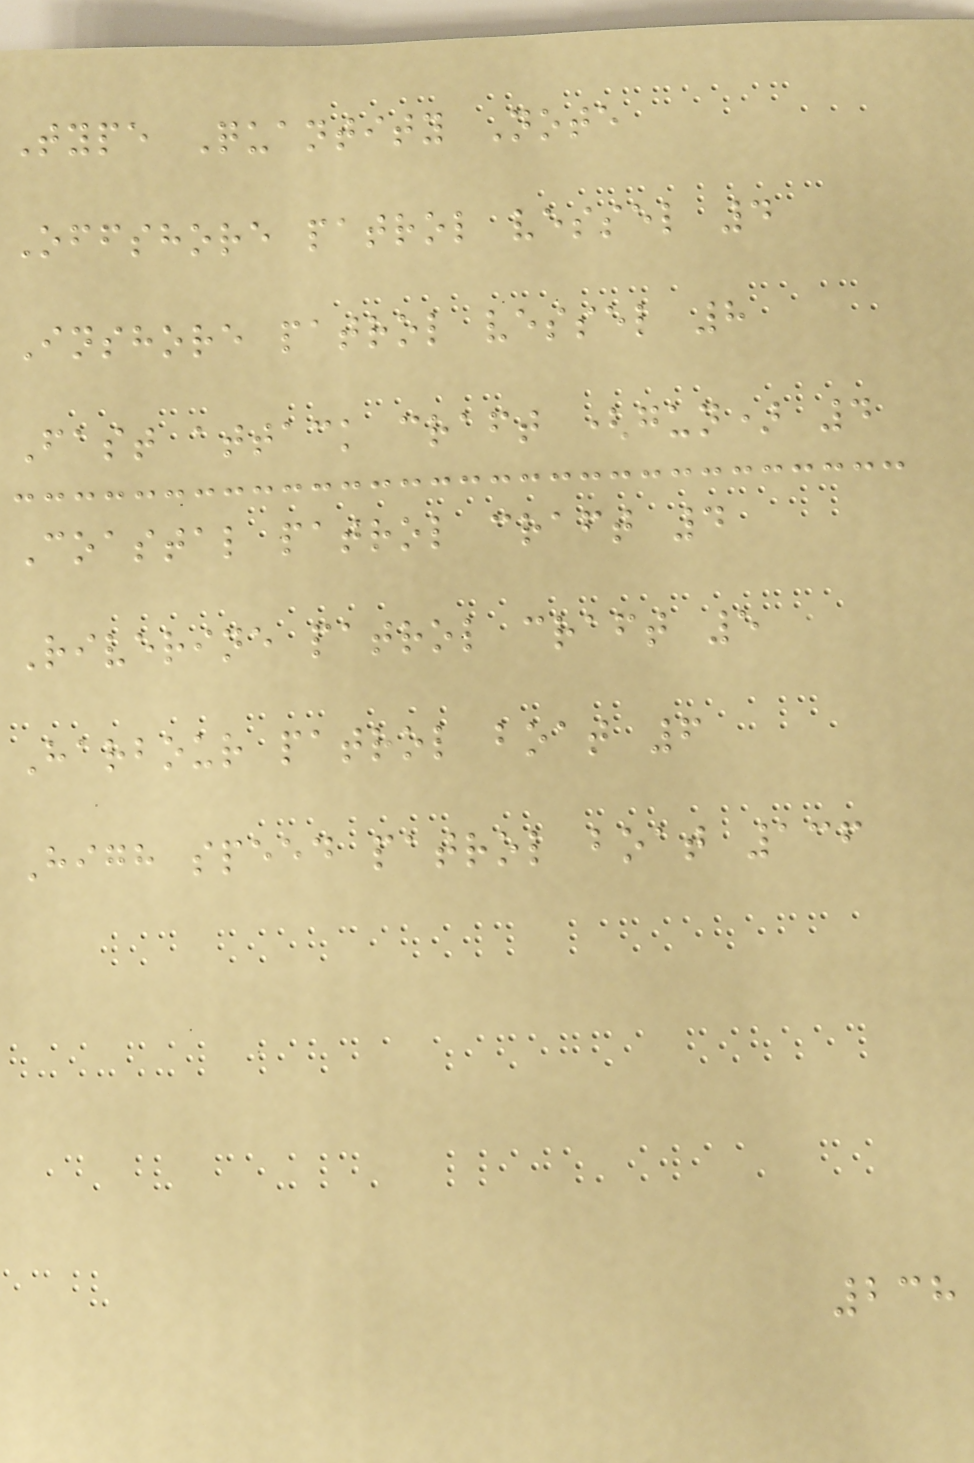Type Quantity Note
Offshore patrol vessel 4
Inshore patrol vessel 8
Fast attack craft (gun) 4
Coastal patrol craft 4
Riverine patrol craft 5
Harbour patrol boat 6
High speed patrol boat 136
238
